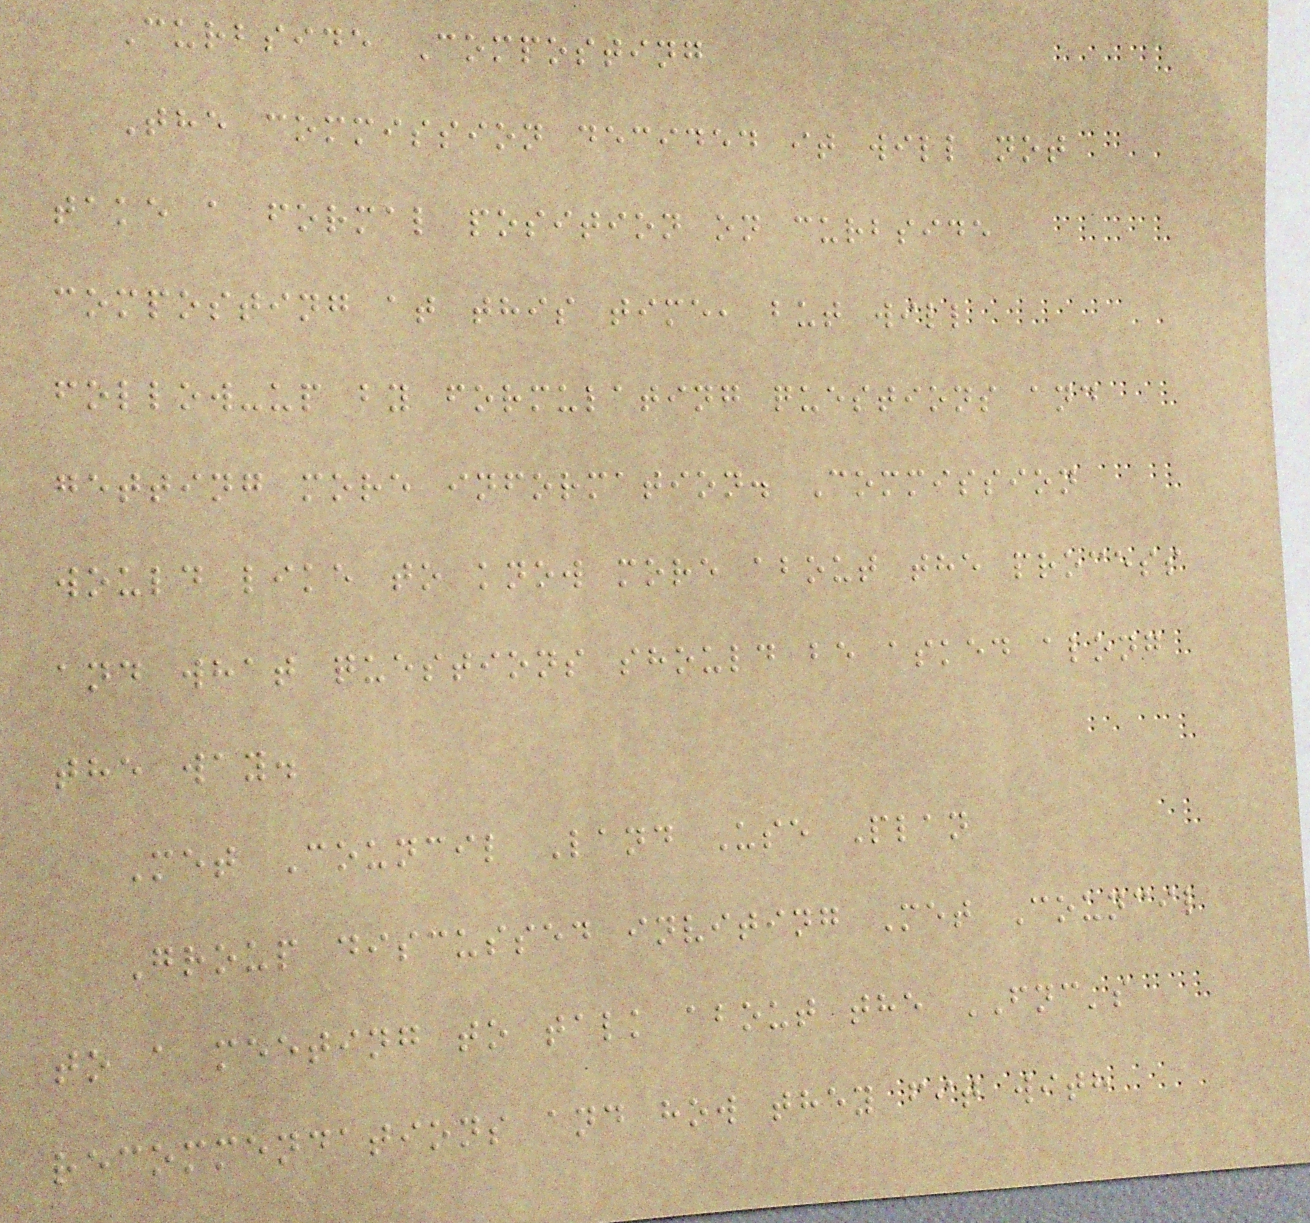Curbside Composting
The commission decided it will not
take a formal position on curbside
composting at this time, but will
follow-up by formulating questions and
getting more information. Commission
would like to know more about the process
and what questions should be asked along
the way.
Met Council Land Use Plan
Group discussed inviting Met Council
to a meeting to talk about the FNC's
recommendations and how they fit with
